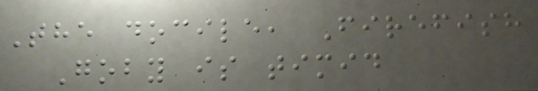The docile, Firefish
Goby is timid
